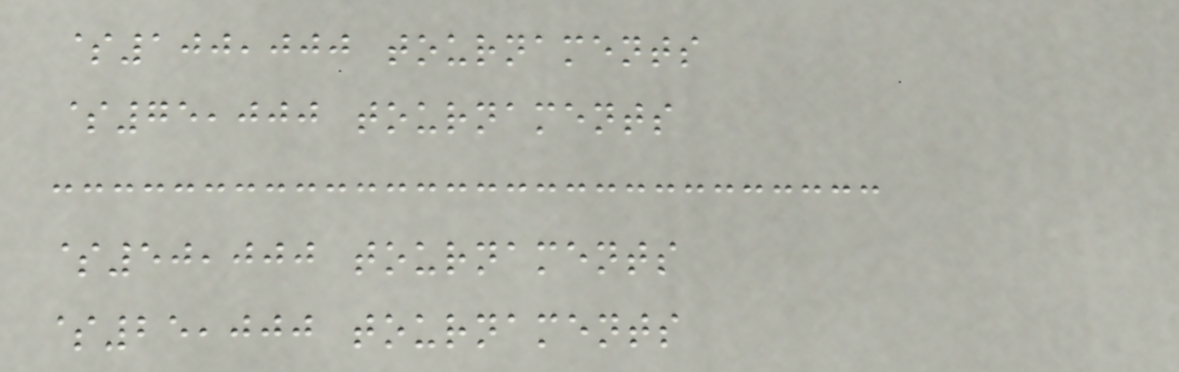$100,000 tournaments
$75,000 tournaments
$50,000 tournaments
$25,000 tournaments
